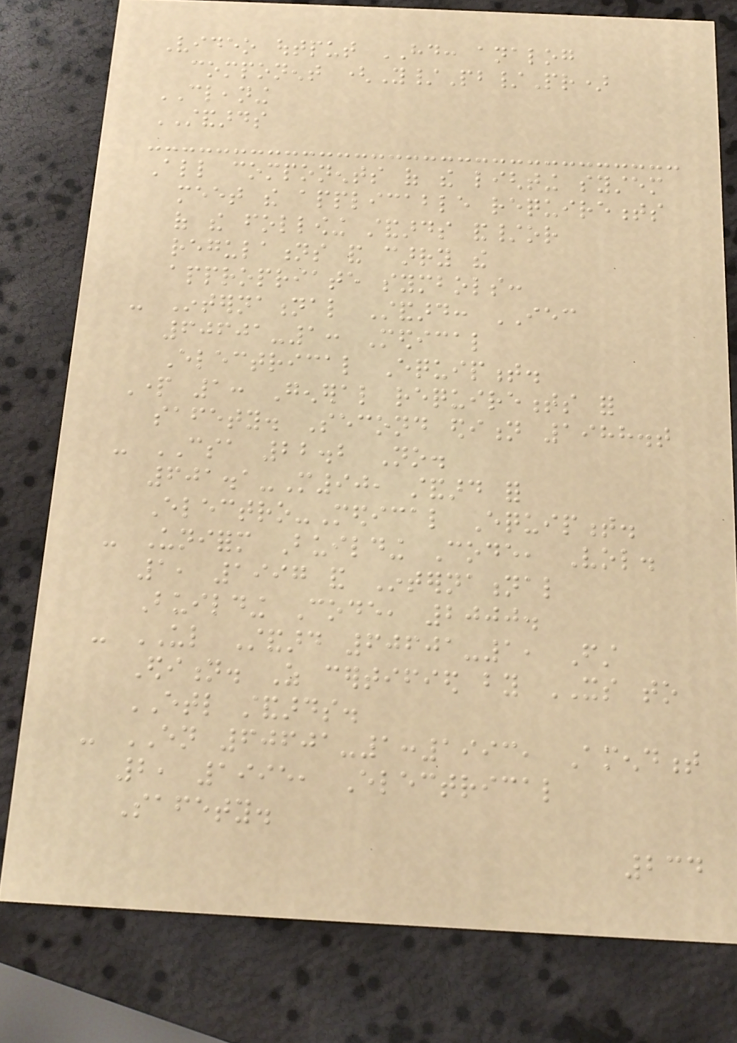Video output HD: analog
component (Y/Pb/Pr)
CLEANING
STANDARDS
All components of the lighting system
meet the applicable requirements
of the following standards and/or
regulations and carry the
appropriate symbols:
- International Standard: IEC
60601-1: Medical
Electrical Equipment.
Part 1: General requirements for
safety. Second edition 1988.t
- CSA 22.2 No.
601.1-M90, standard for
Electro-Medical Equipment.
- Uniform Building Code, Vol.
1, 1997 and International
Building Code, 2000.
- UL Standard 60601-1, First
Edition. As certified by ITS to
ETL standards.
- EN 60601-1:1993, Amendment
2, 1995, Electrical
Safety.
234
